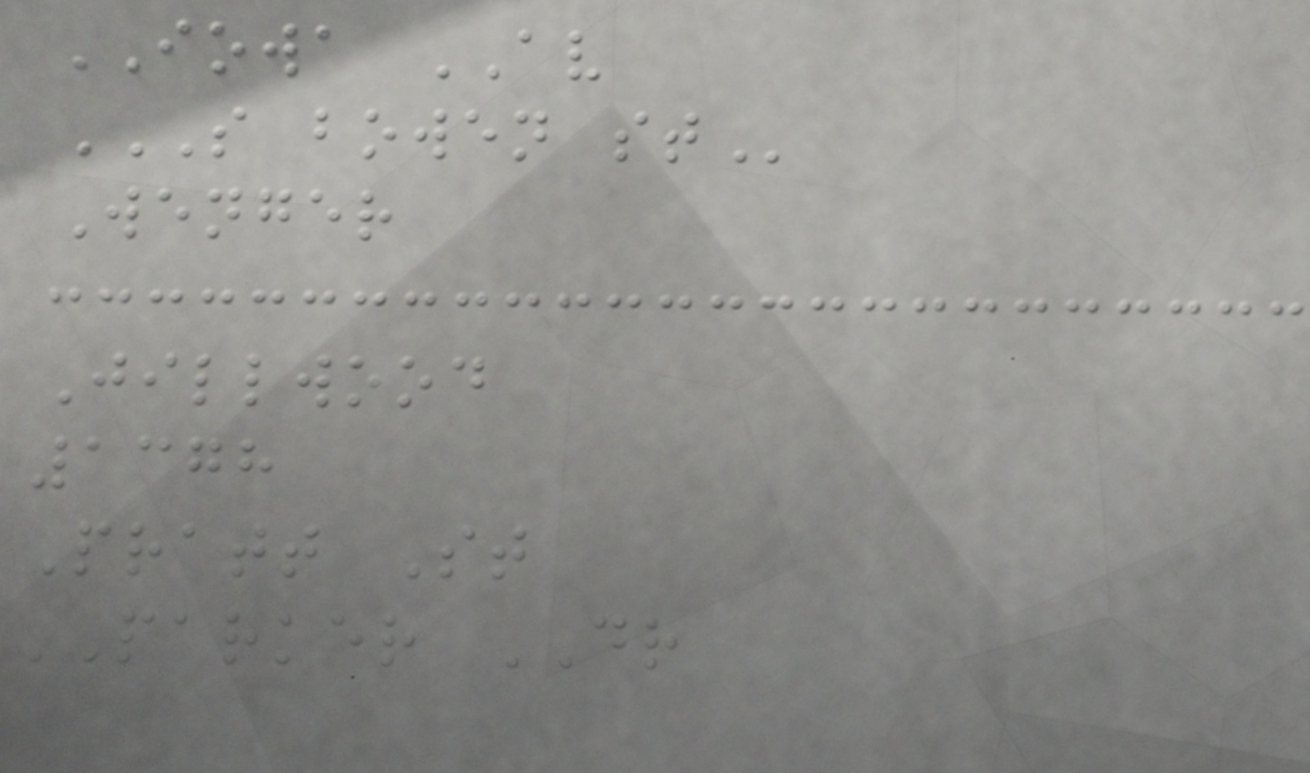IOWA AV
S BOWEN ST
Wenger
Jillwood
1378
Pratt St
PARKER DR
